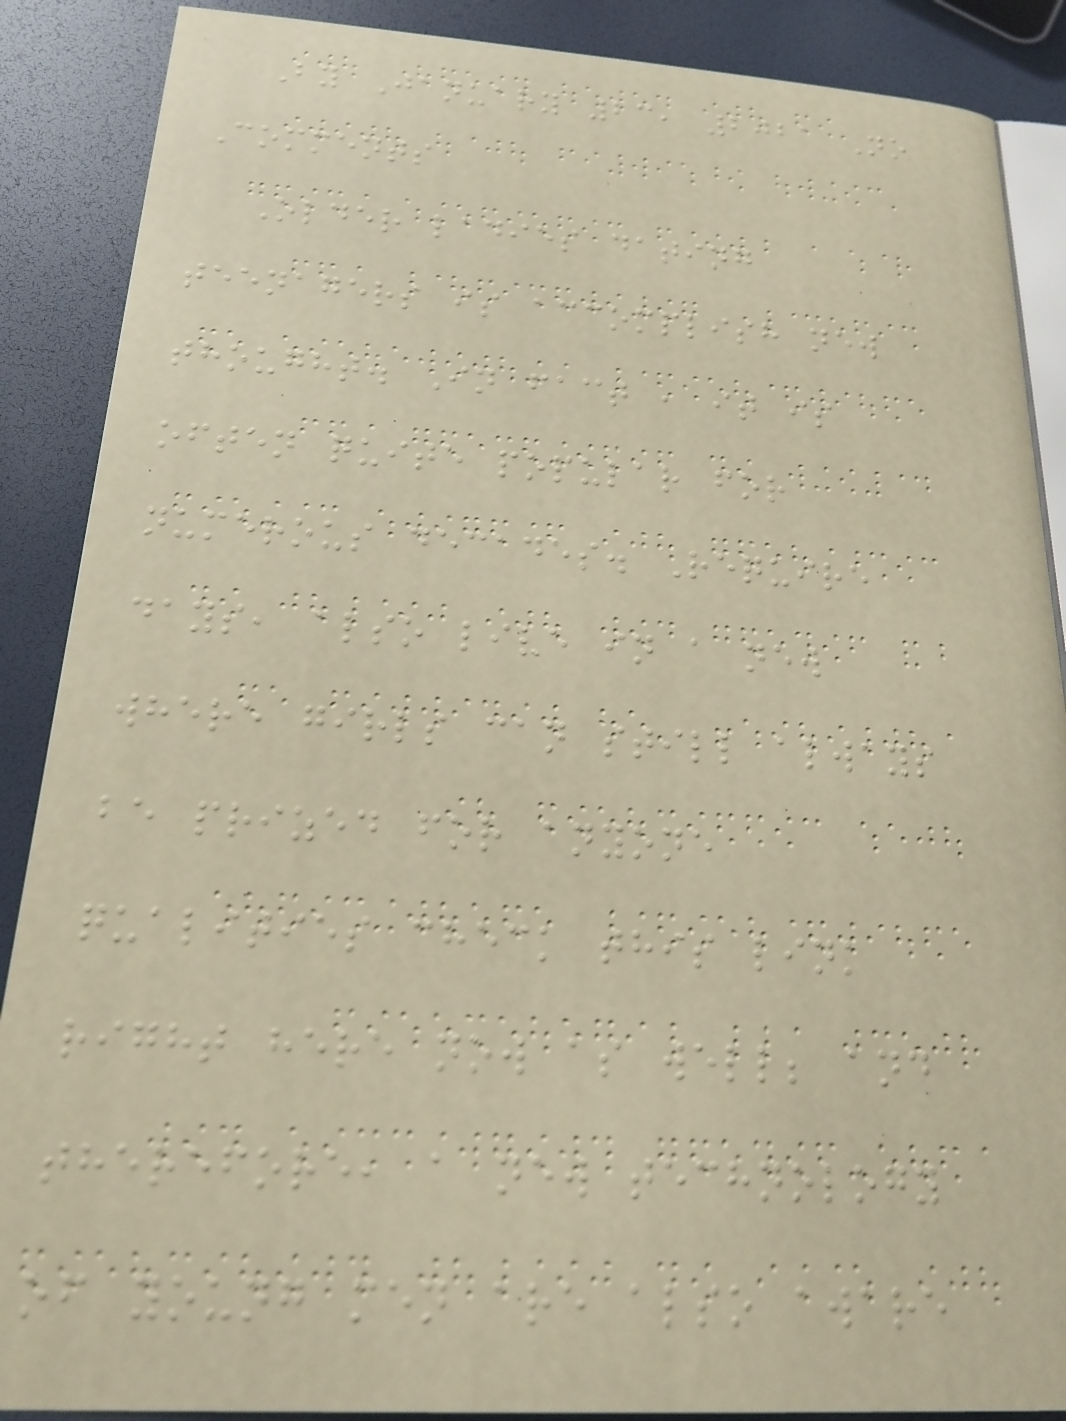By January 23, 2021 No
Comments
Older ladies dating
teenagers is accomplish new
thought. In fact , it is
often quite popular for
numerous decades. Require
days, also live in a new
where girls can still always
be prized for anyone
qualities check this link
right here now as well; and
therefore, a new technology
of young men are also aware
